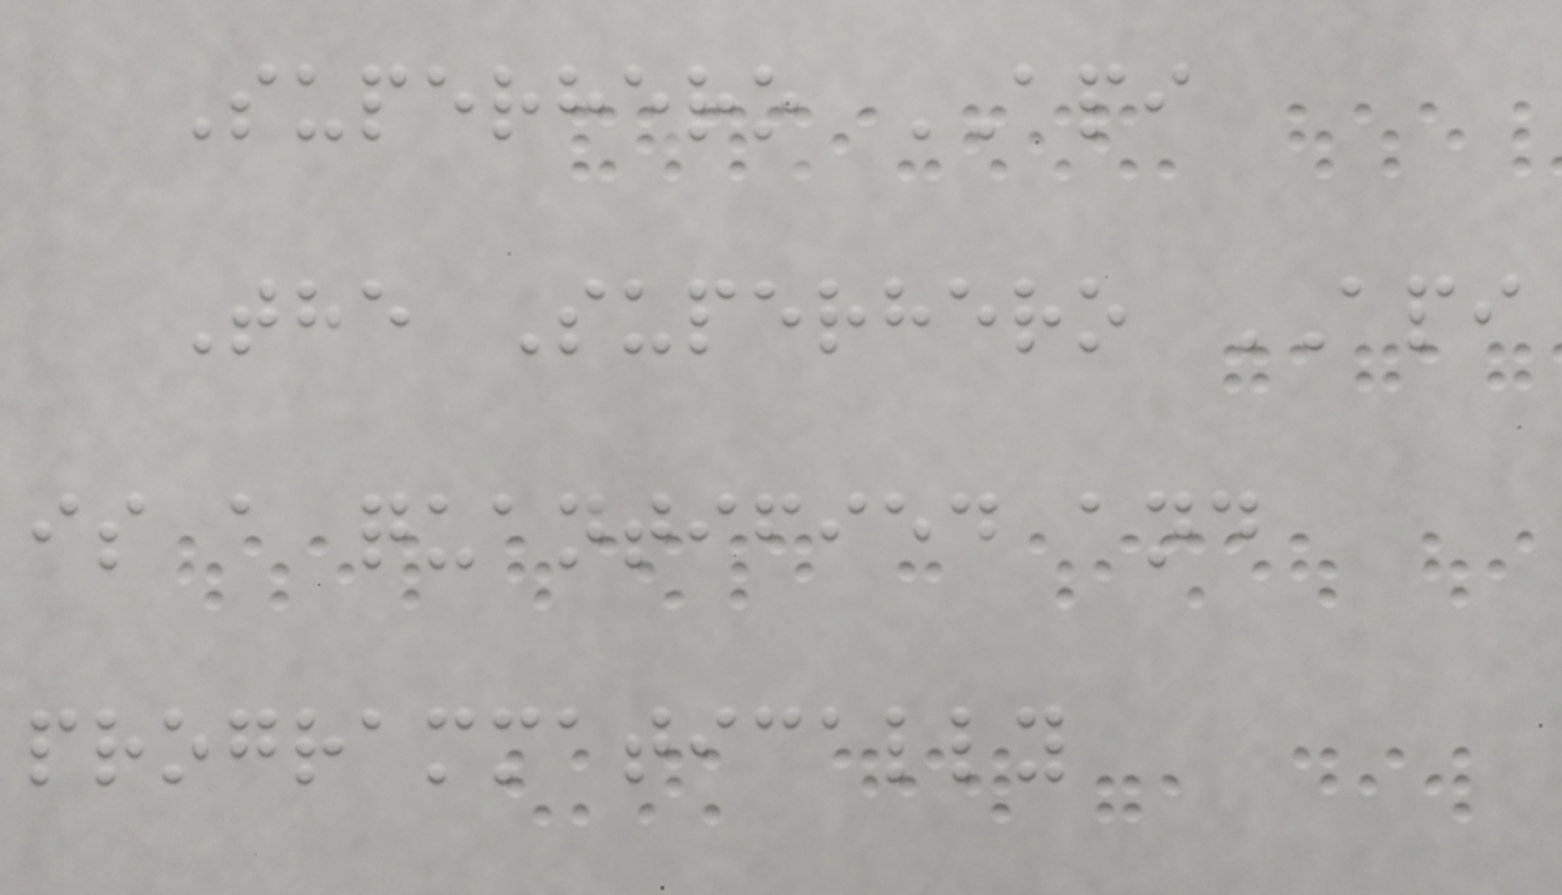Superhero API
The Superhero API
is a quantified and
programmatically
